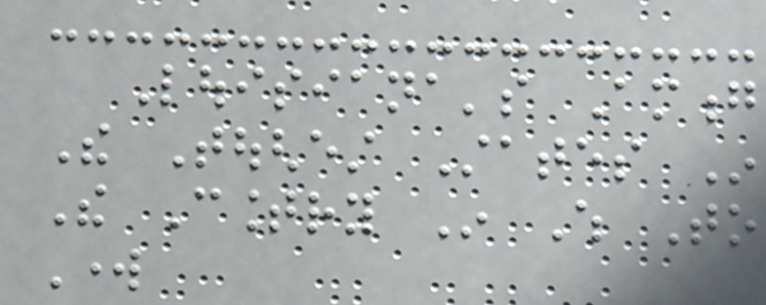Louisiana's Among
The Toughest States In
The Country In Which To
Work
